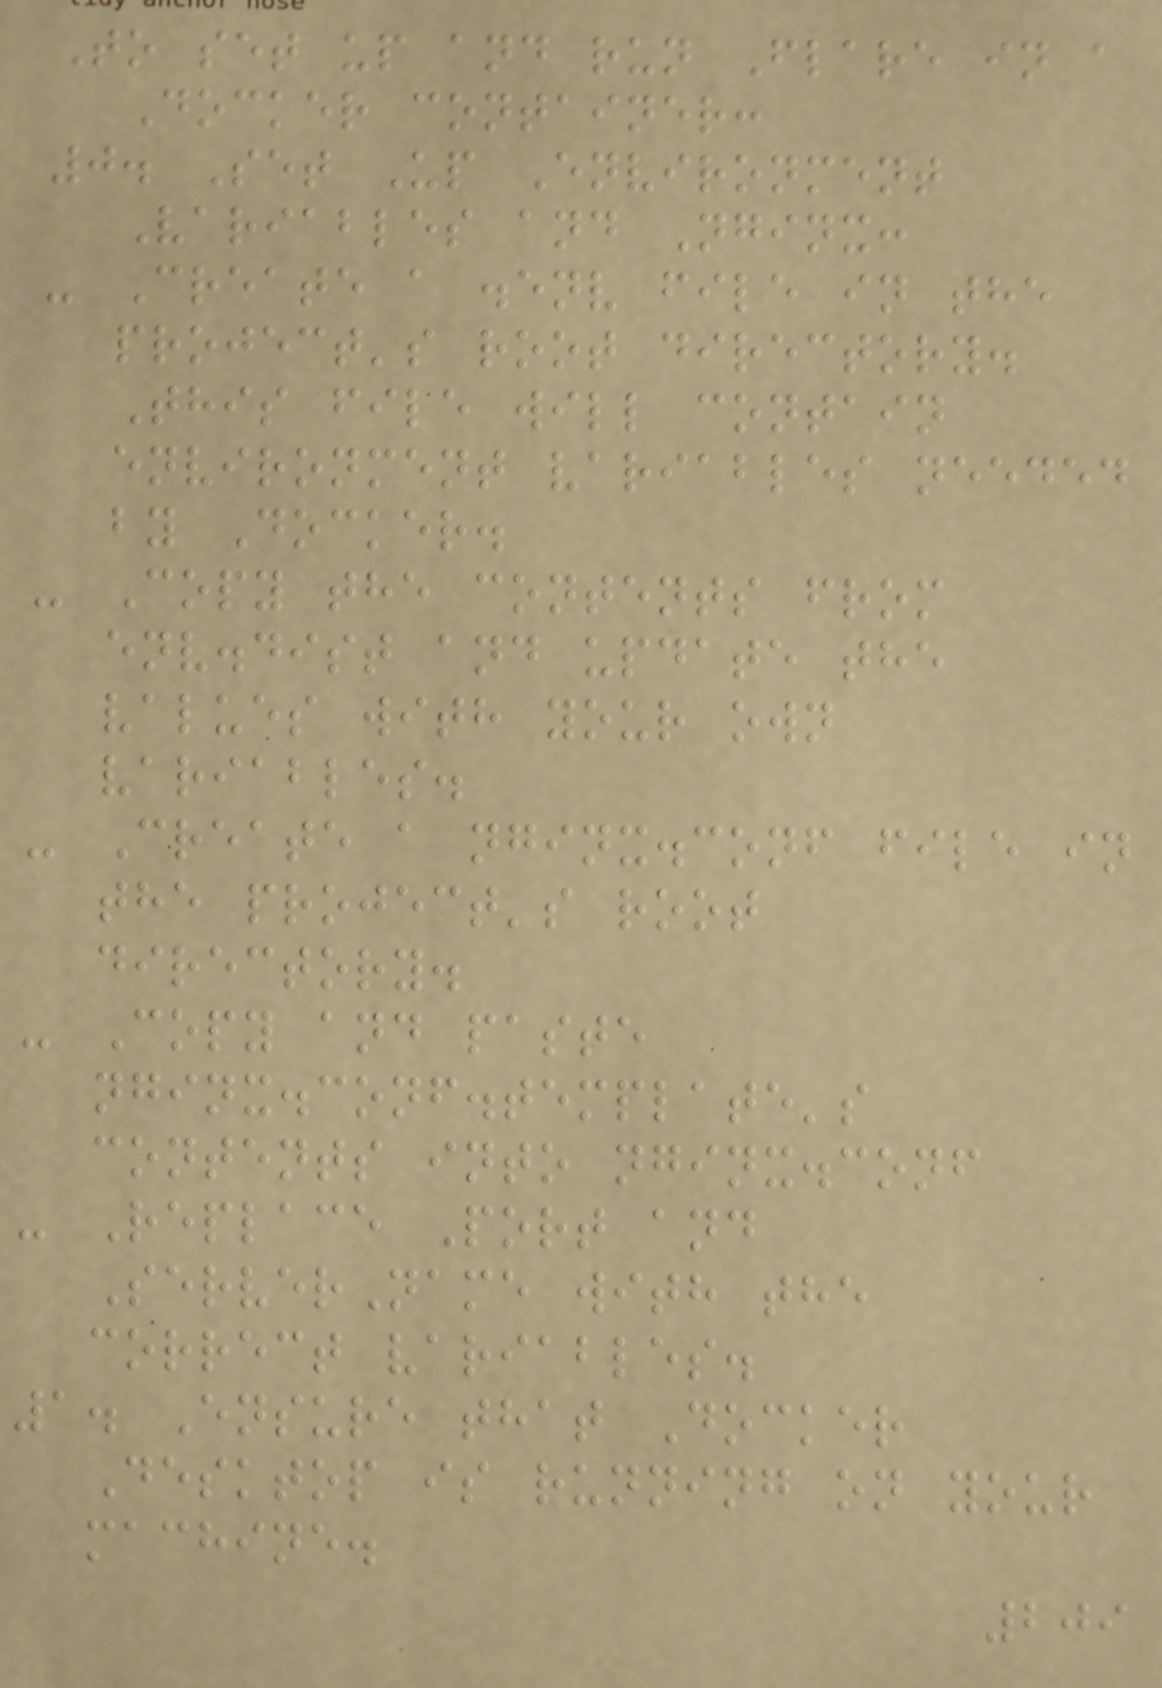To set up and run Flare in a
Docker container:
0. Set Up Environment
Variables and Nginx:
- Create a .env file in the
project's root directory.
This file will contain
environment variables needed
by Docker.
- Copy the contents from
env.dist and update the
values with your own
variables.
- Create a nginx.conf file in
the project's root
directory.
- Copy and paste
nginx.conf.template's
contents into nginx.conf
- Replace Port and
ServerName with the
correct variables.
1. Ensure that Docker
Desktop is running on your
machine.
209
